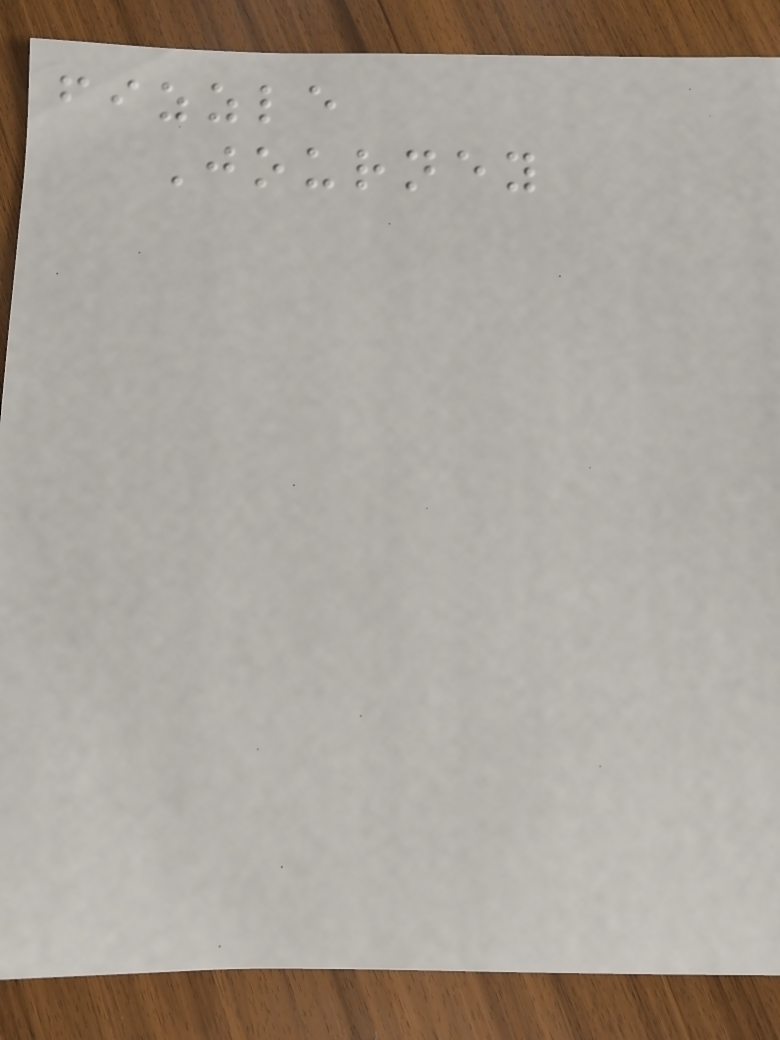fizzle
Journey
